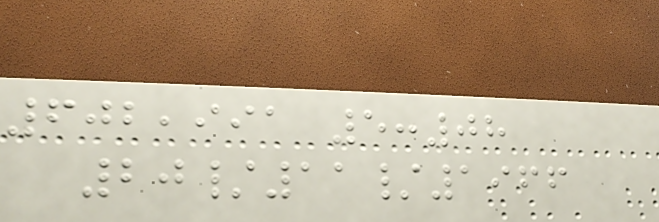602,991 5:08
20/11/1966
